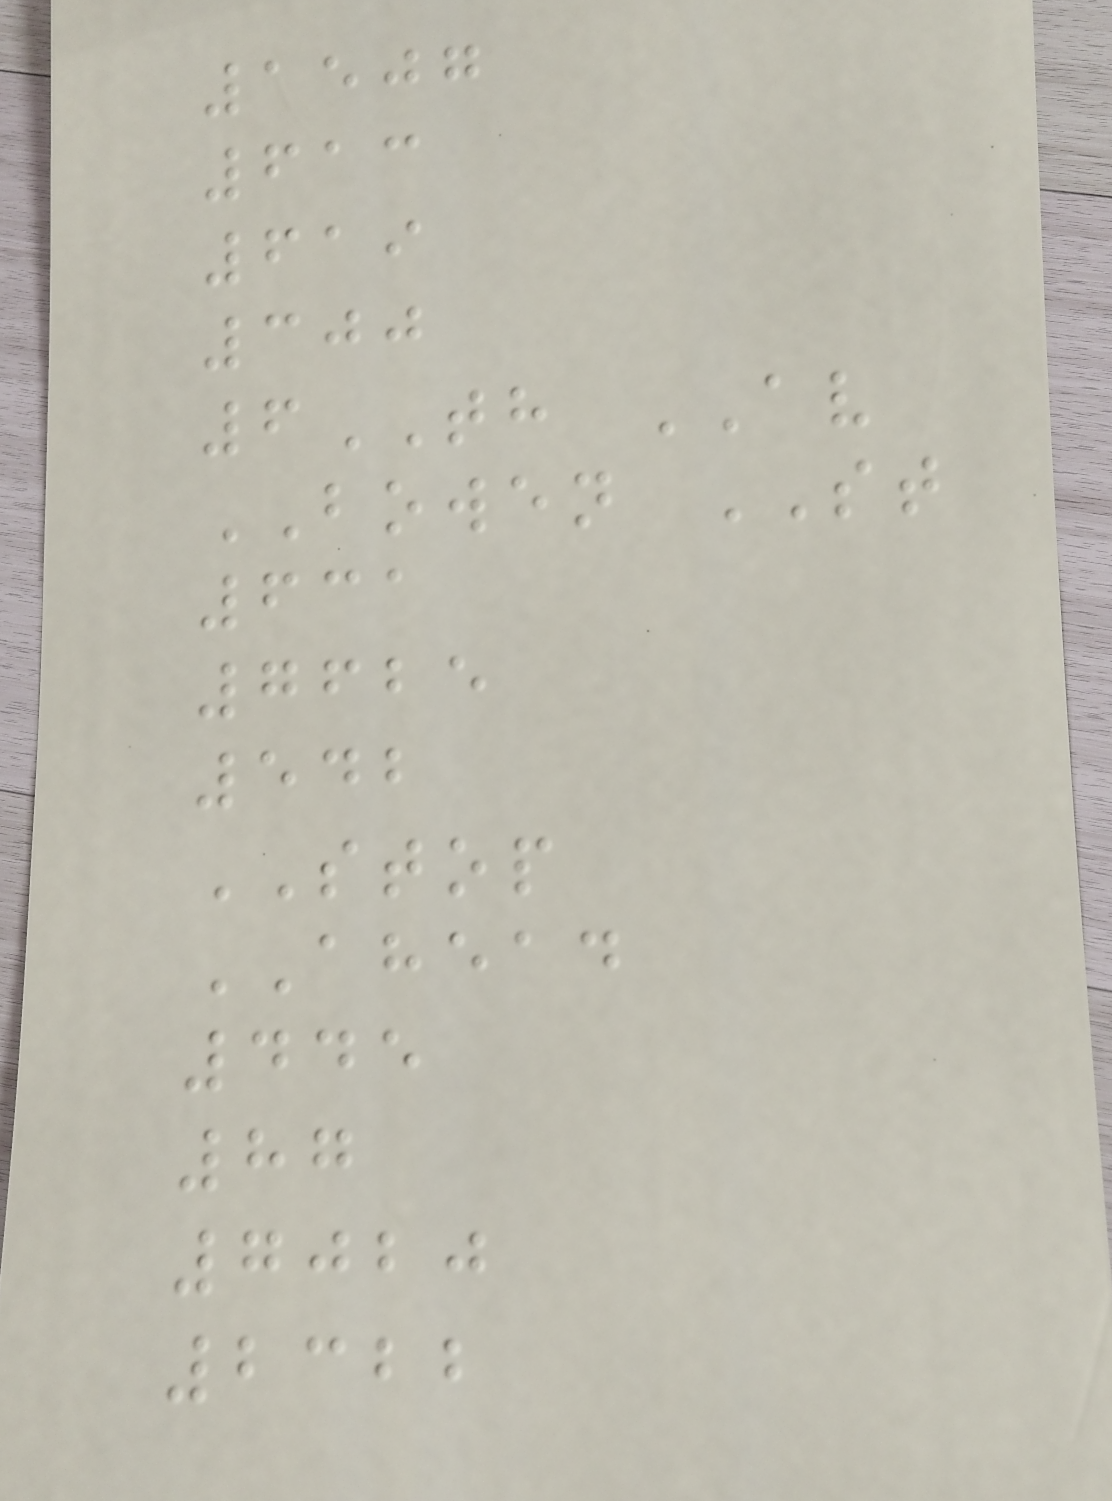1507
613
619
300
6TH AV
BOWEN ST
631
7625
542
STOP
AHEAD
445
87
7020
2322
